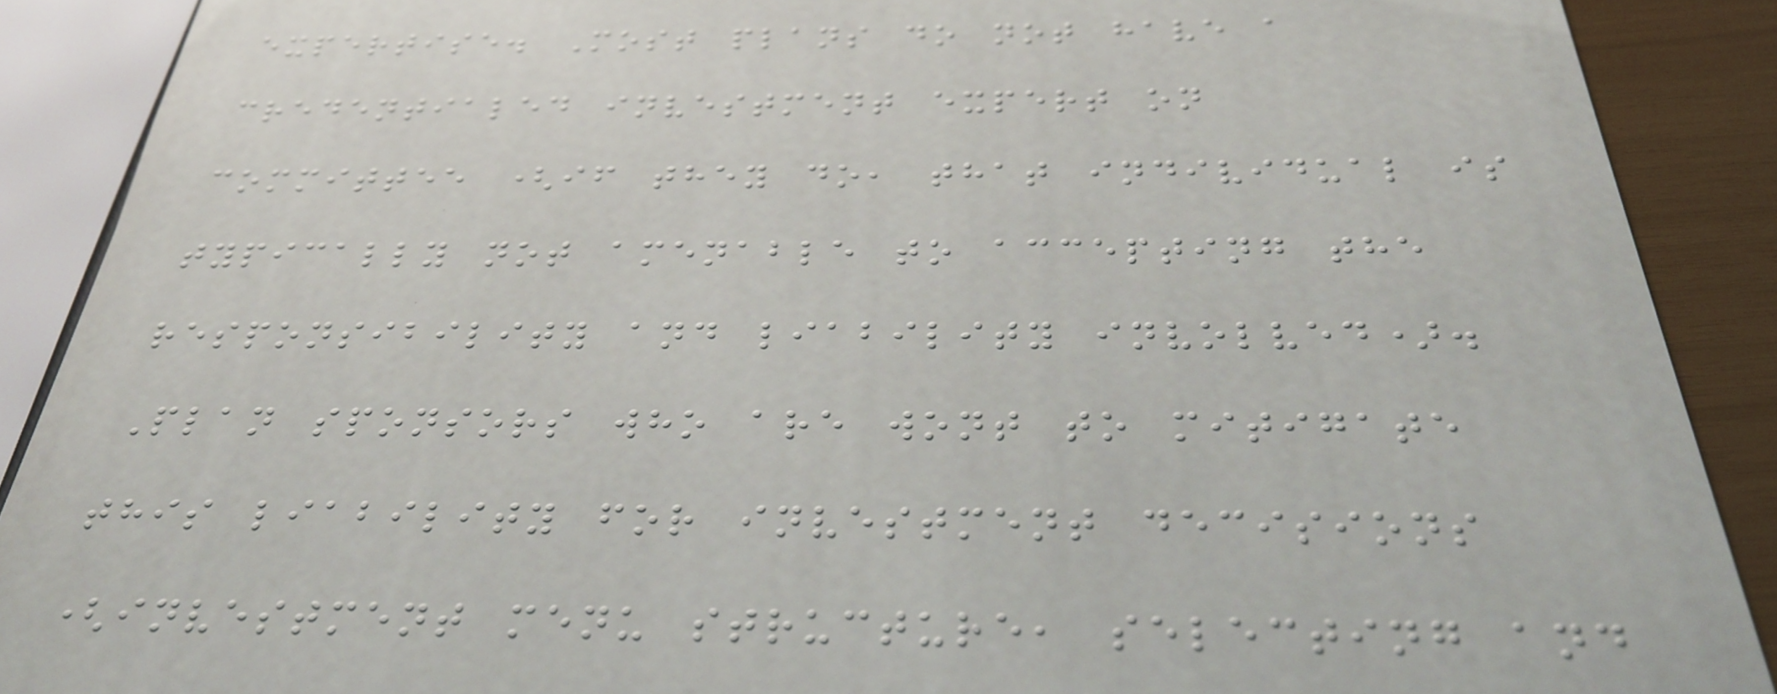expertise. Most plans do not have a
credentialed investment expert on
committee (if they do, that individual is
typically not amenable to accepting the
responsibility and liability involved).
Plan sponsors who are wont to mitigate
this liability for investment decisions
(investment menu structure, selecting and
